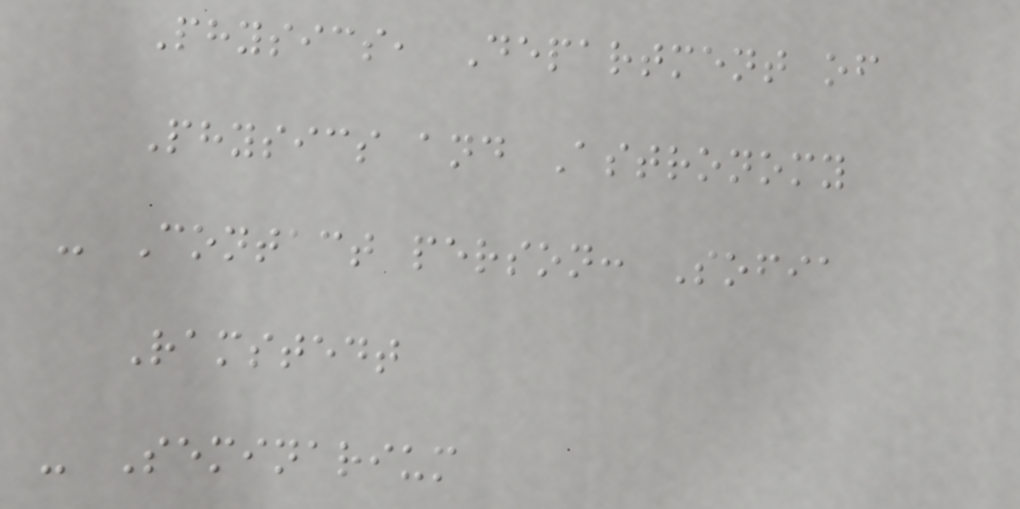Physics, Department of
Physics and Astronomy
- Contact person: Sofia
Ramstedt
- Seminarium
